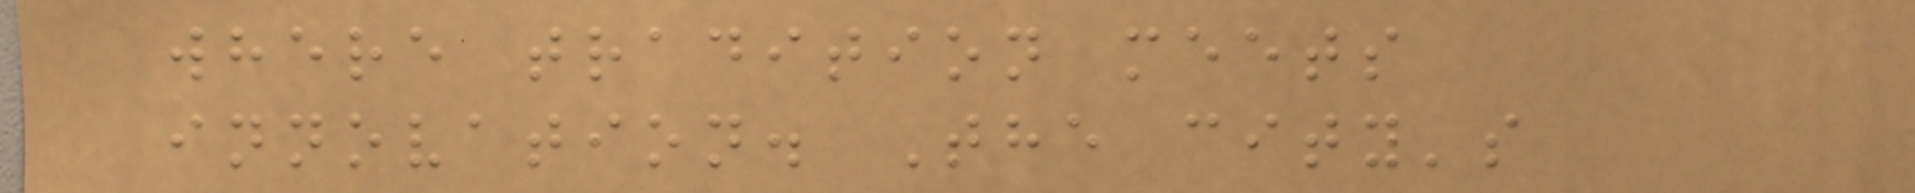where tradition meets
innovation. The city's
